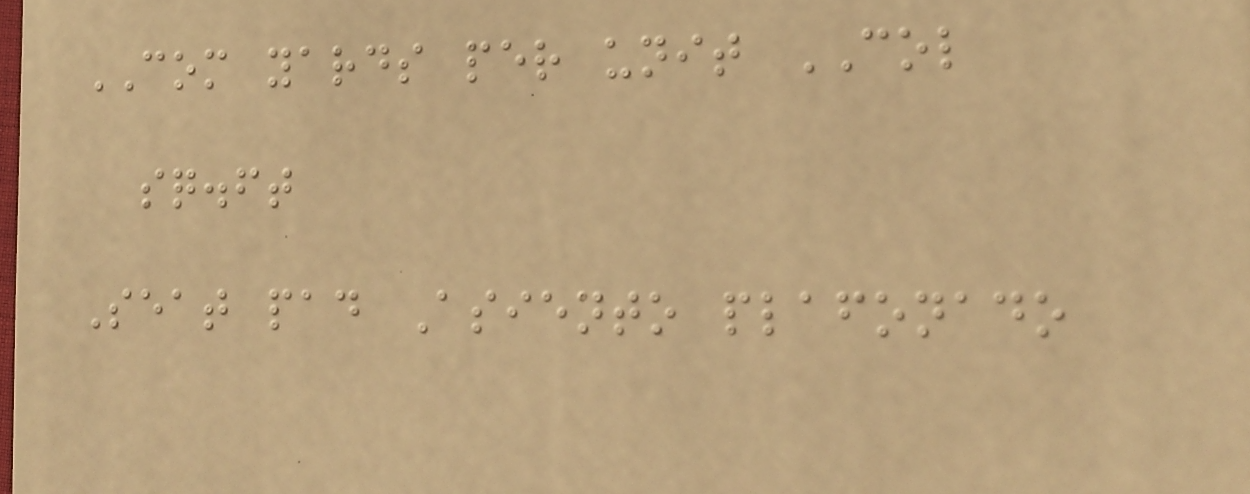COM yards per unit COL
sq.ft
Seat pad Asiento plafonado
